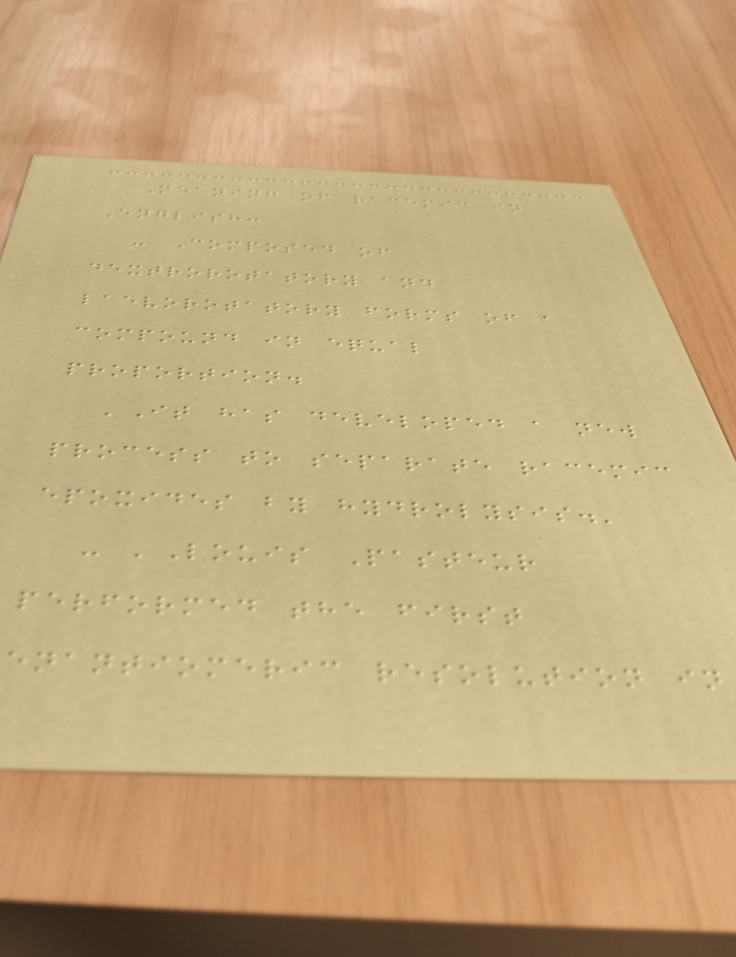Meaning of racemic in
English:
- Composed of
dextrorotatory and
laevorotatory forms of a
compound in equal
proportion.
'It has developed a new
process to separate racemic
epoxides by hydrolysis.'
- 'Louis Pasteur
performed the first
enantiomeric resolution in
